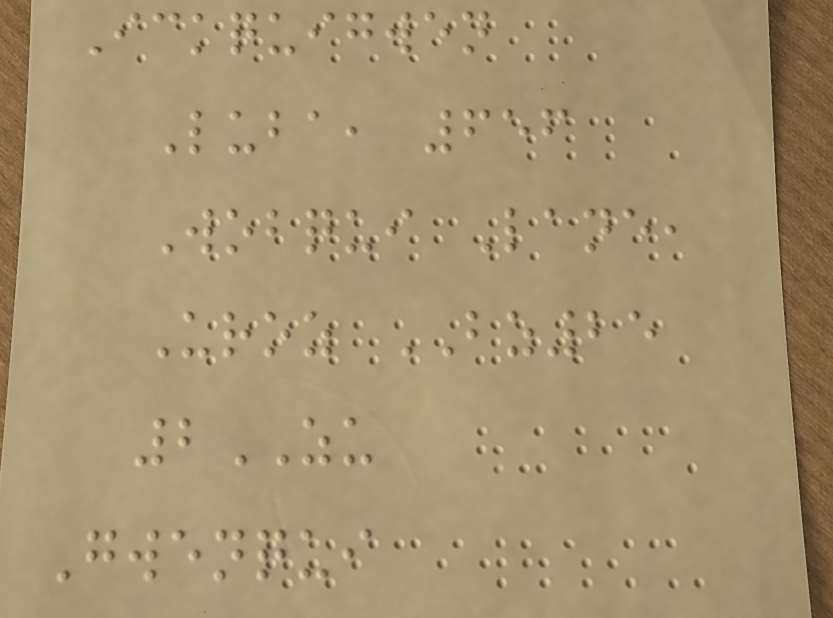Ickquigwen
Luba, 656
Wobqui Lane,
Uroz BZ25
2ZU
Gwenqui
